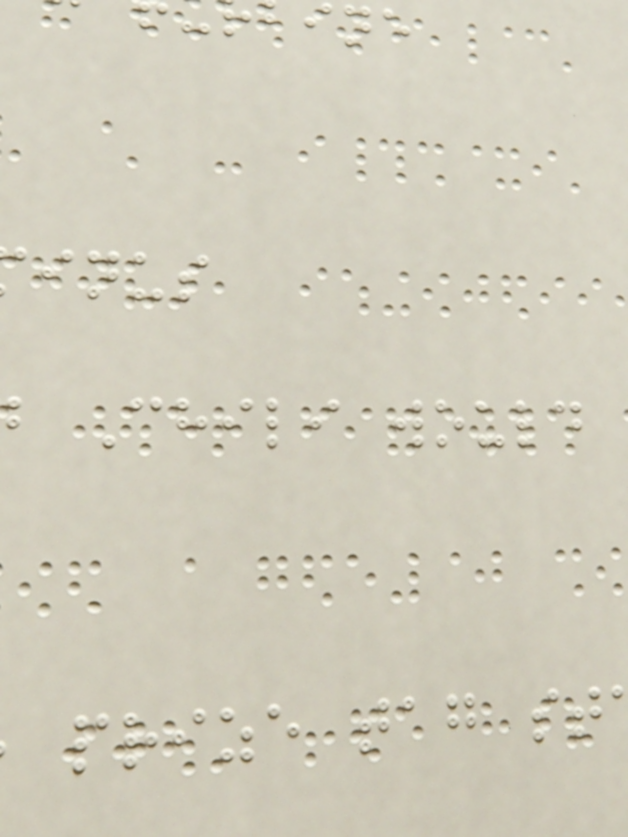Chili would
prize tag st
